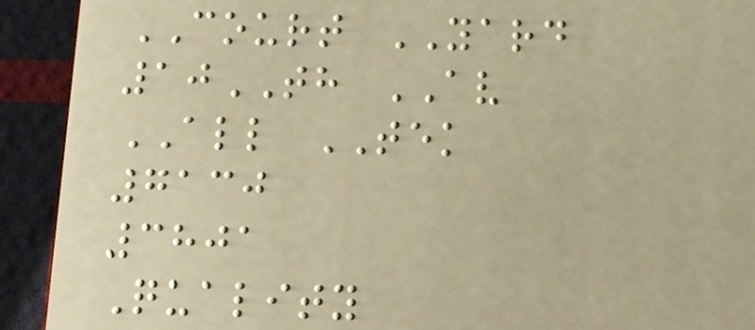COURT YARD
10TH AV
ALL TEK
7130
3801
Quality
